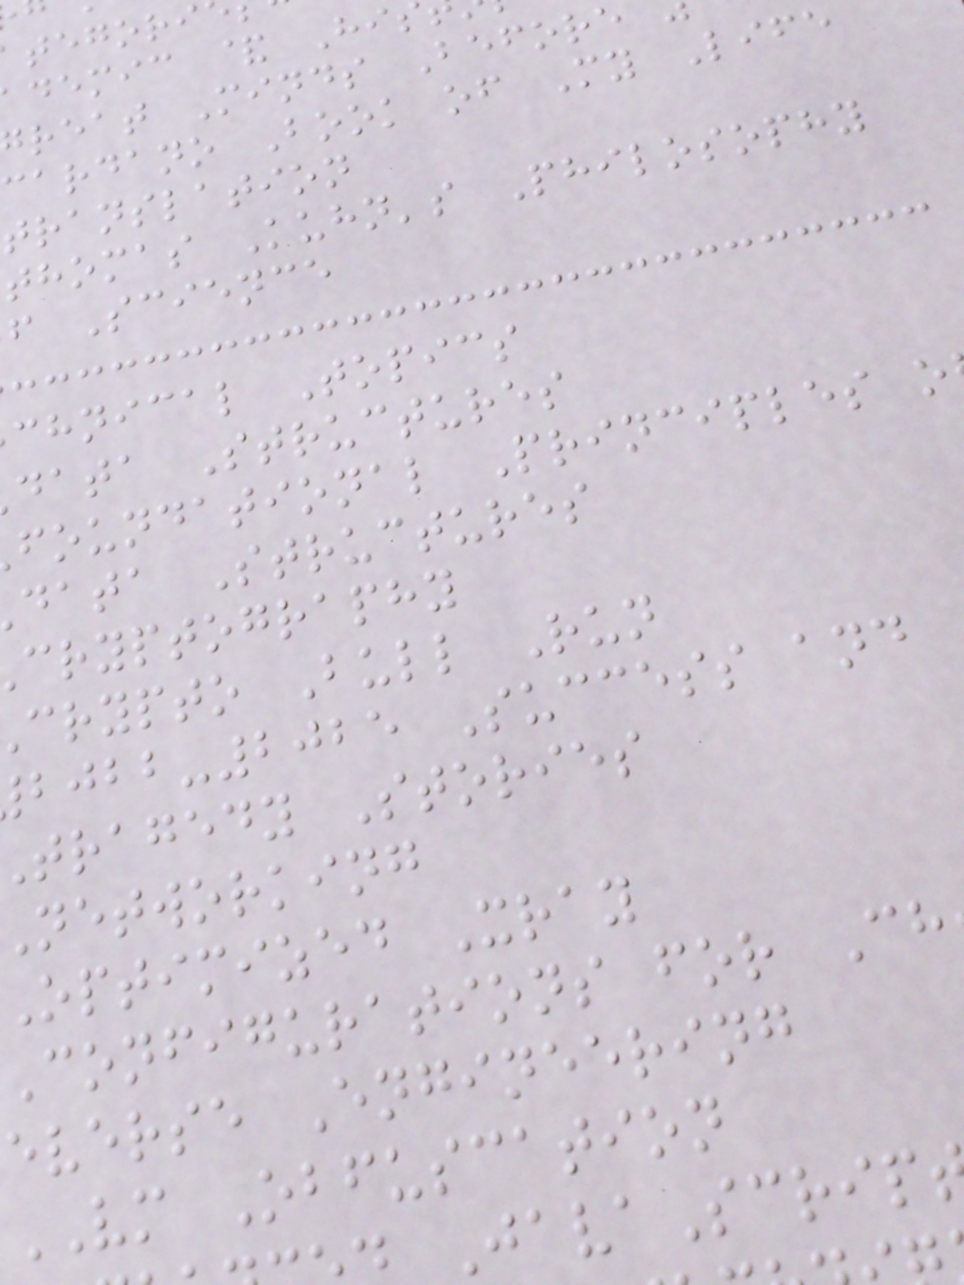demic & Hi
reat Minds Before
cardano Book of My Life
translation
thomas Kuhn's Philosophy
f Science
chnical Topics
data Structures
foundational Principles o
data Structures
cryptography
crypto Bull Run
-2025 Success and
tragedy Stories
networking
optimized Xray
Configurations for Ch
everse Engineering
VM Obfuscation
JavaScrip
